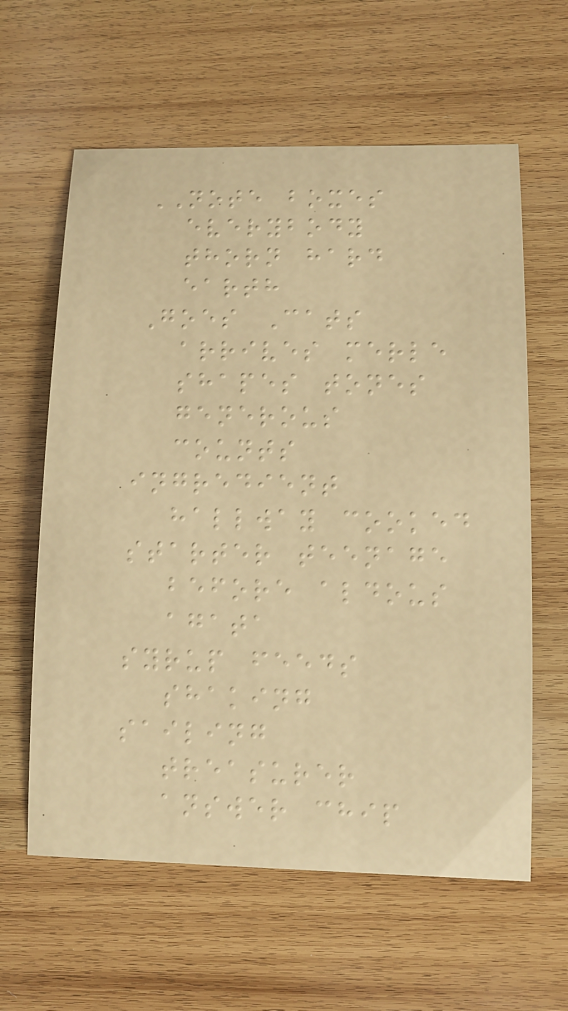NOTE boxes
everybody
thorn hard
earth
Goes Cats
arrives merle
shapes tones
generous
counts
ingredient
hallway cooked
starter teenage
before aldous
agata
syrup feeds
shaking
sailing
treasurer
answer chip
